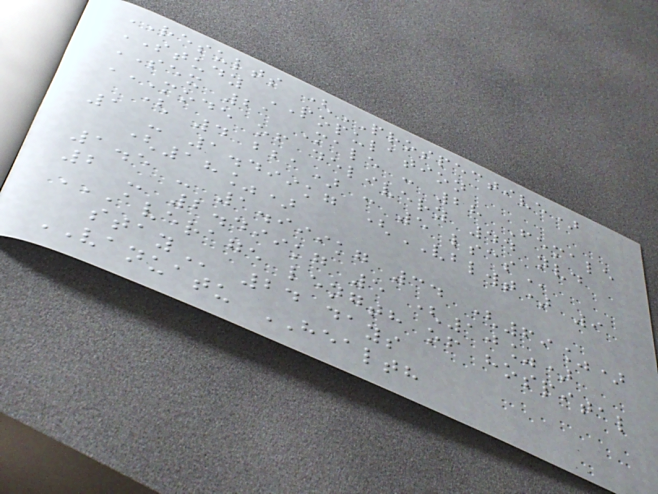RESULTS (PROSPECTIVE)
STUDY POPULATION
SEX 21 Male : 28 Female
MODE OF DELIVERY 44 NVD
( 4 BBA) : 5 LSCS
1 - 1.499kg (VBLWT) 9
(18%)
1.5 - 1.999kg 34 (69%)
2 - 2.499kg 5 (10%)
AVERAGE LENGTH OF HOSPITAL
STAY 24 days
VANUATU HEALTH
